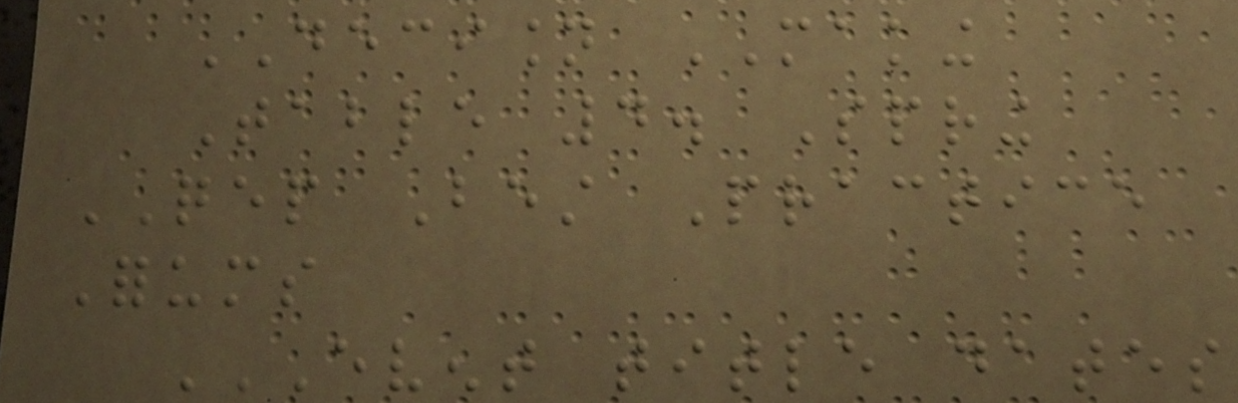DECISION MAKING
Table 4. Spring
QEP Best Practice
Forums
EVENT TITLE DATES
